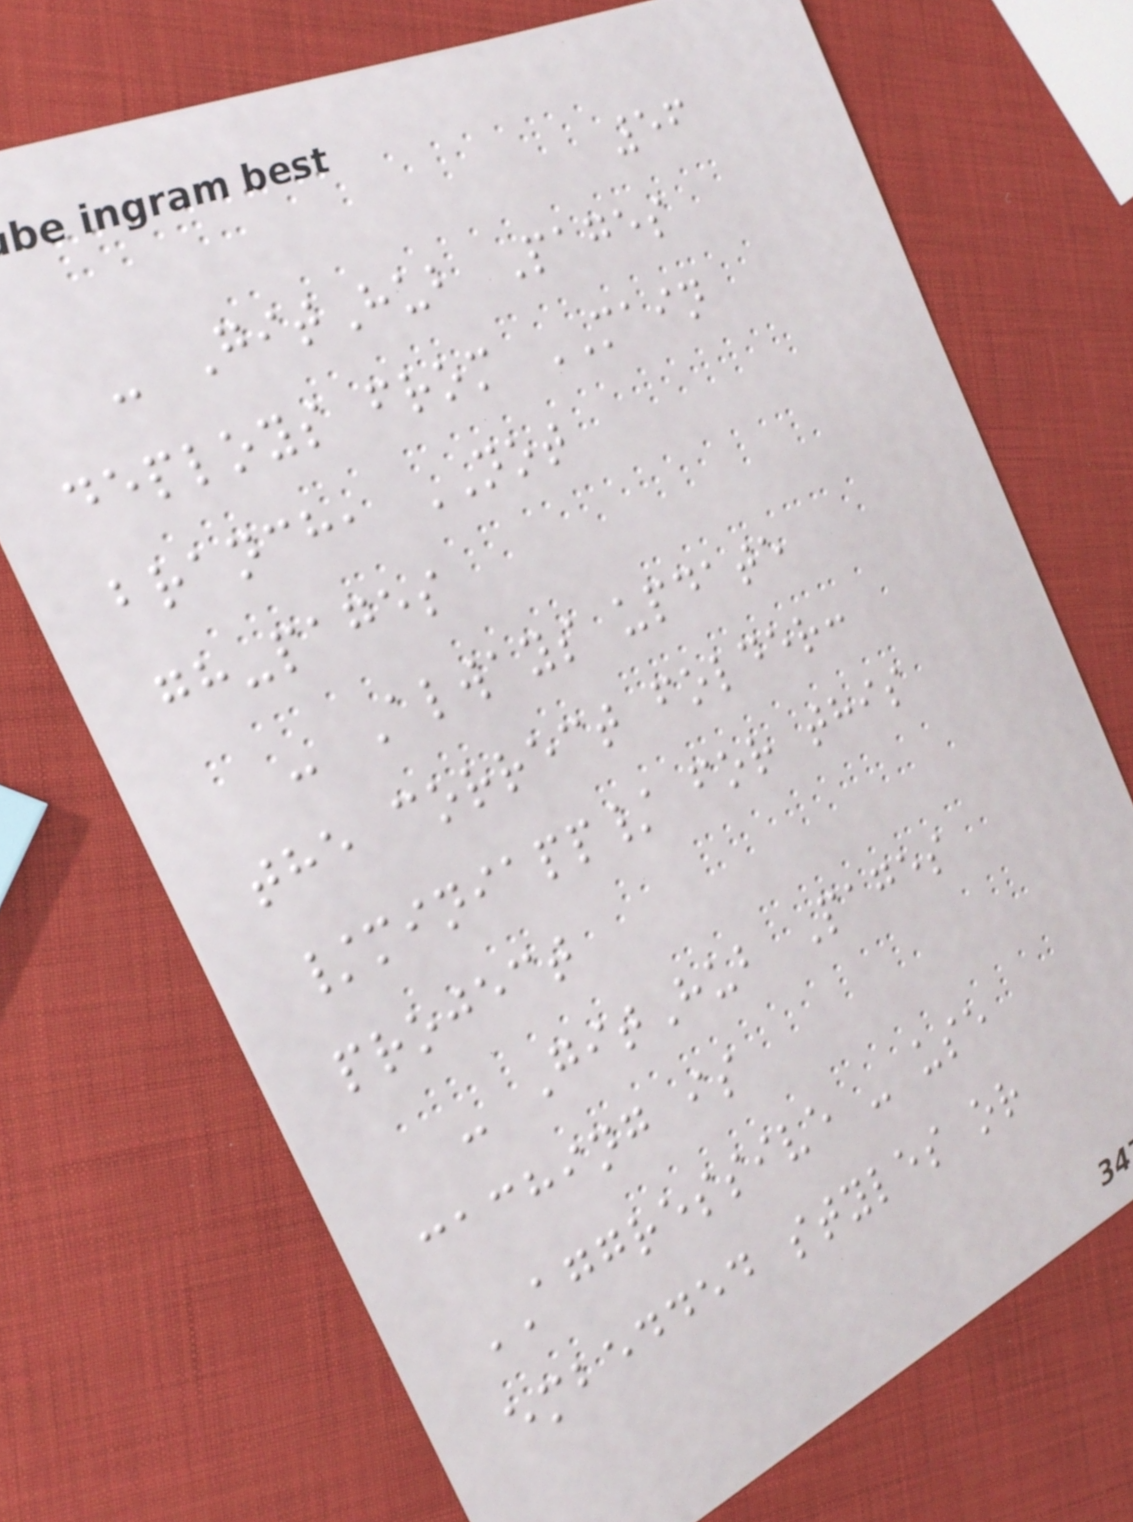56
- GitHub Pages
deploys from MAIN
branch, NOT
gh-pages
- Always update
the correct folder:
/miniapp/ for this
project
- GitHub Pages
caching is
AGGRESSIVE - use
embedded styles or
